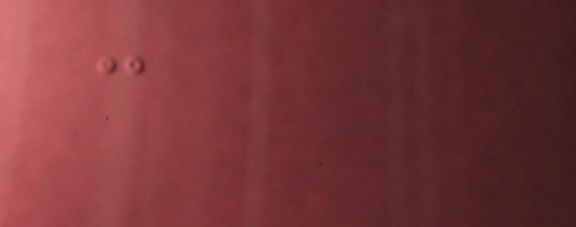-
